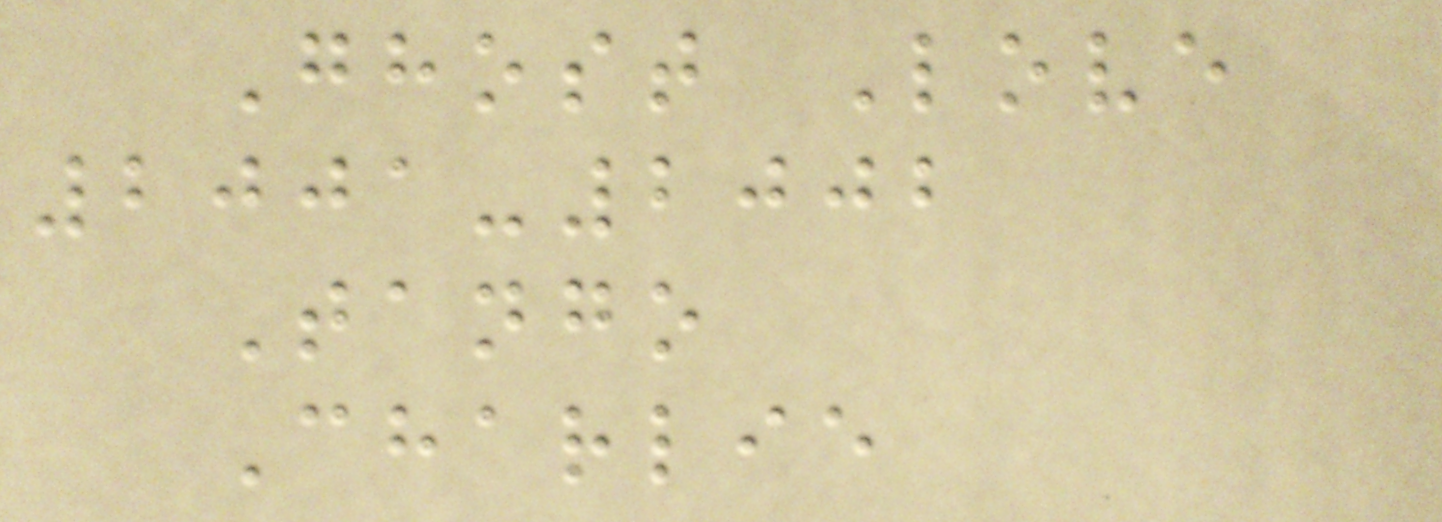Ghost Love
2001-2002
Tango
Charlie
